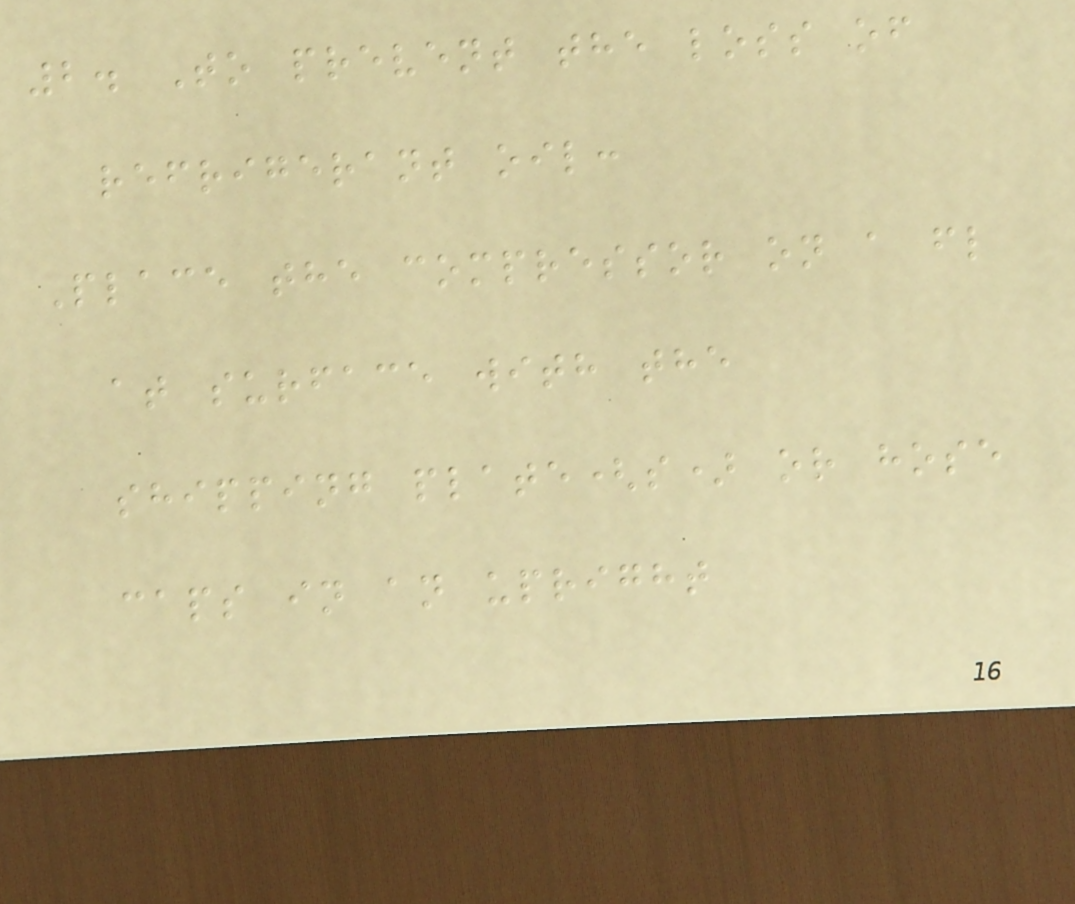2. To prevent the loss of
refrigerant oil:
Place the compressor on a fl
at surface with the
shipping plate(s) or hose
caps in an upright
